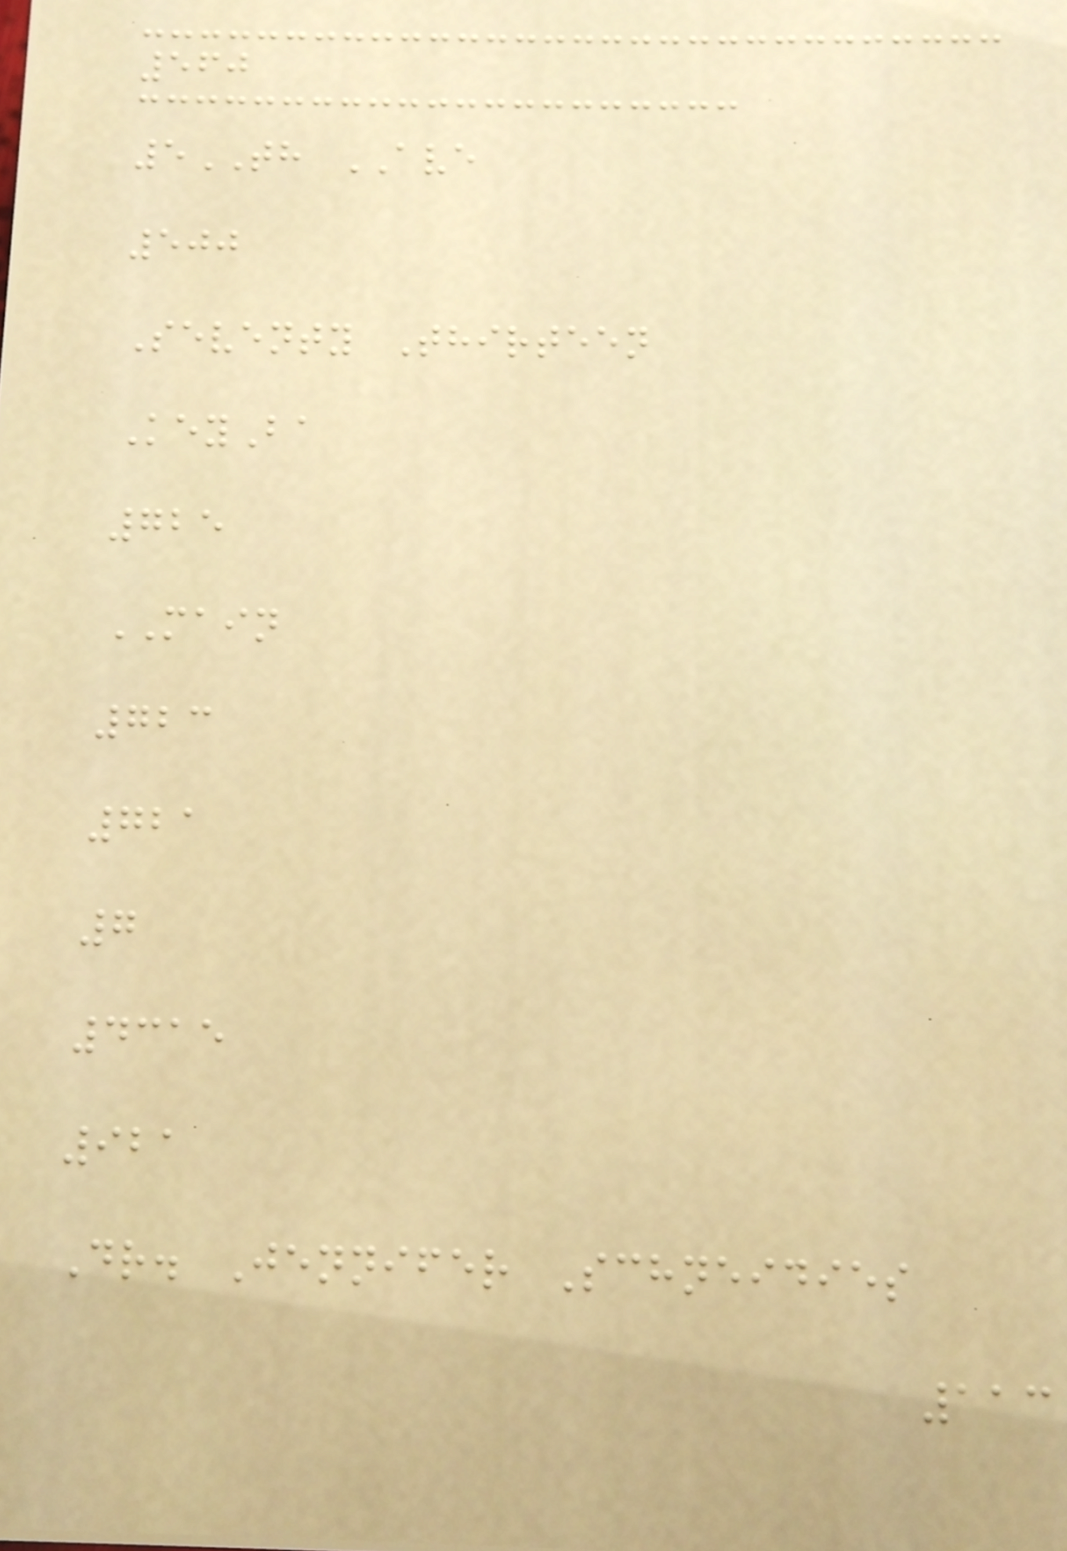560
5TH AVE
500
Seventy Thirteen
KeyBa
725
MAIN
723
721
7
4315
921
Dr. Jennifer Schneidies
113
